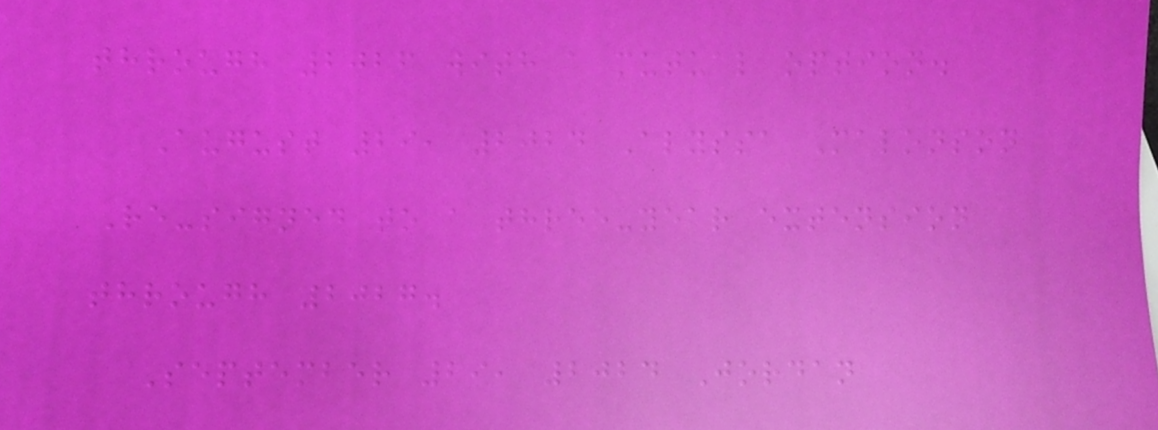through 2026 with a mutual option.
August 29, 2024 Alyssa Malonson
Re-signed to a three-year extension
through 2027.
September 29, 2024 Jordan
